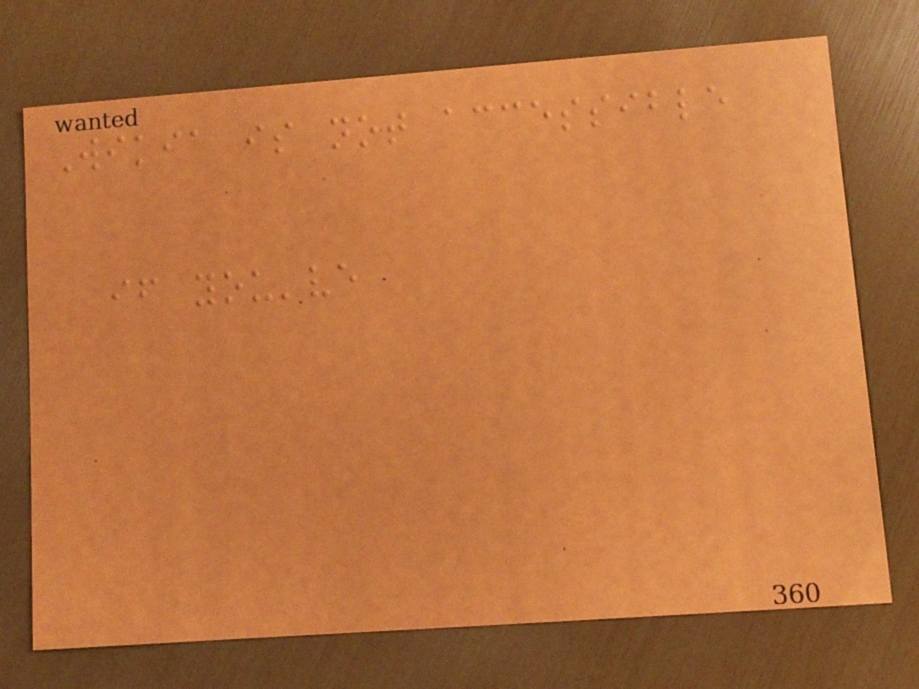Wikia is not accessible
if you've
